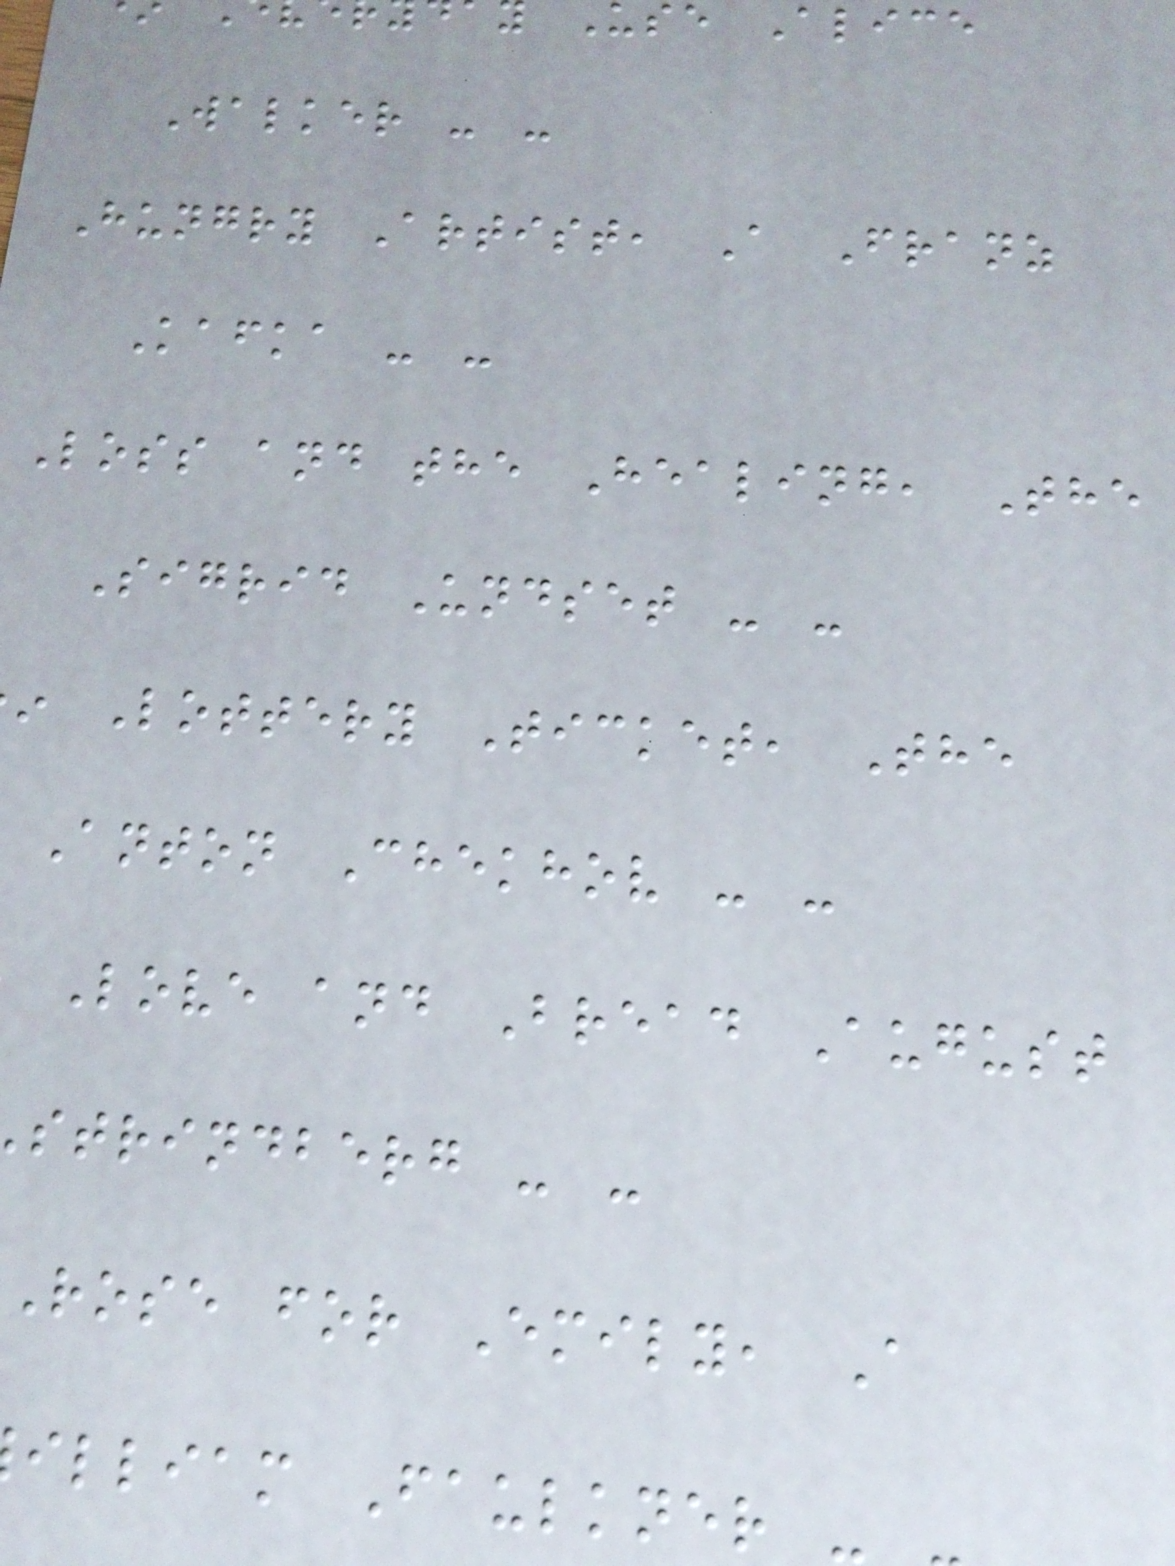Use Alice
Walker - -
Hungry Artist, A Franz
Kafka - -
Loss and the Healing, The
Sigrid Undset - -
Lottery Ticket, The
Anton Chekhov - -
Love and Bread August
strindberg - -
Rose for Emily, A
illiam Faulkner -
